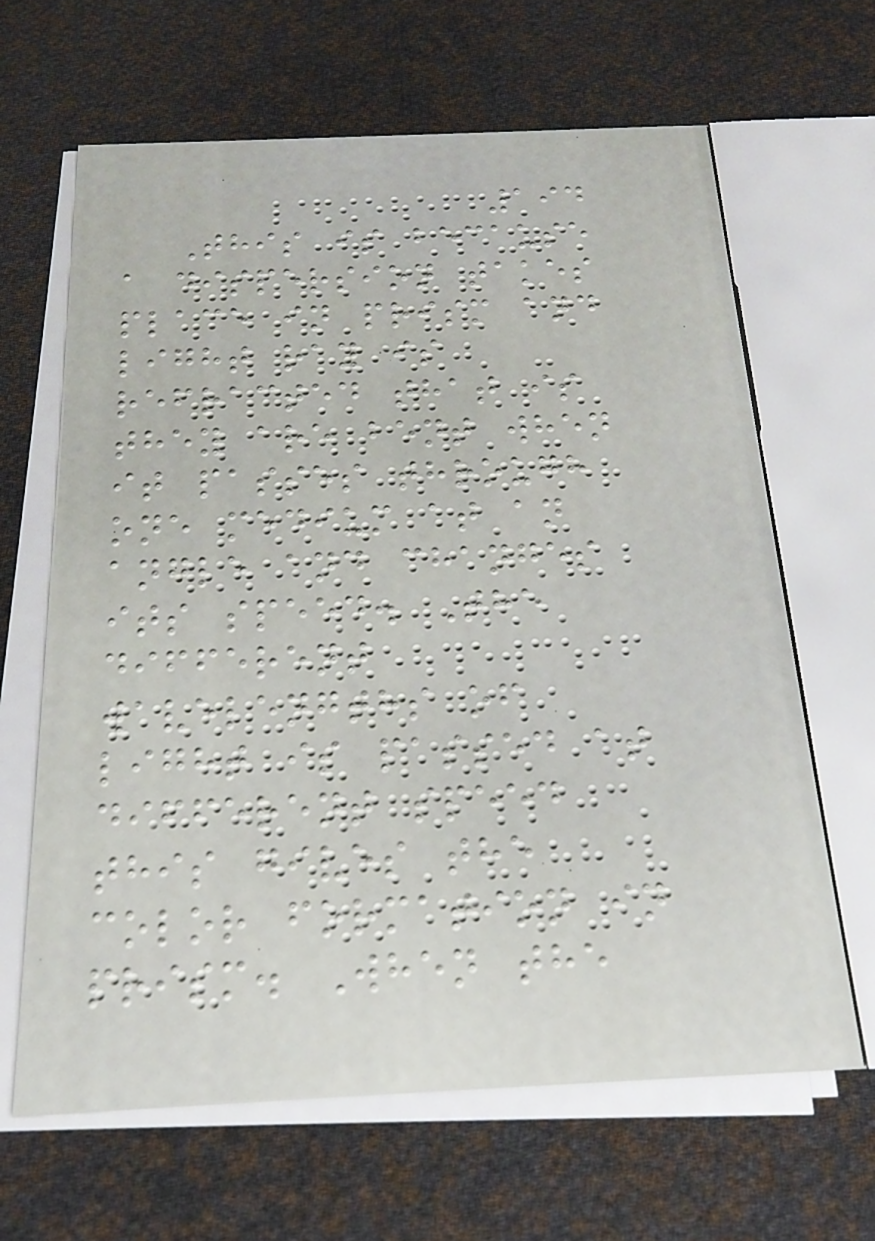194
This is because
a dispersion takes
place in prism and
light ray is
refracted that is
they are bent when
it passes through
one medium at an
angle and changes
its speed. The
different
wavelengths of
light is passed at
different speed
this gives the
color formation in
prism. When the
